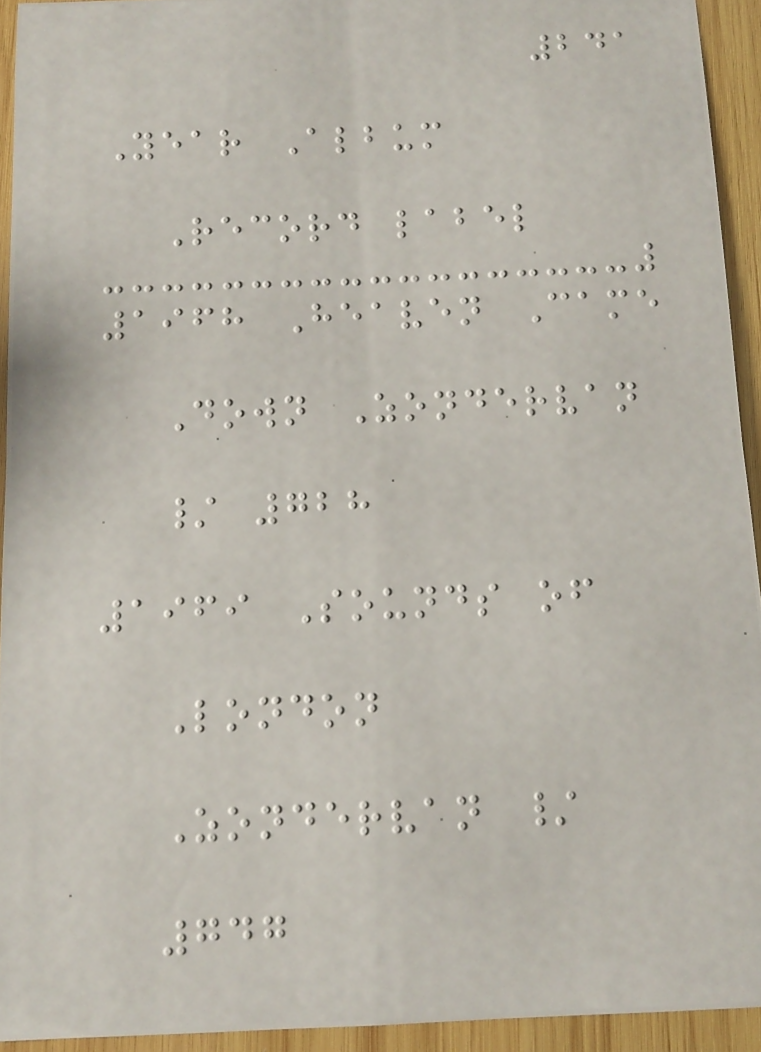241
Year Album
Record label
1968 Heaven Came
Down Zondervan
/ 728
1969 Sounds of
London
Zondervan /
747
